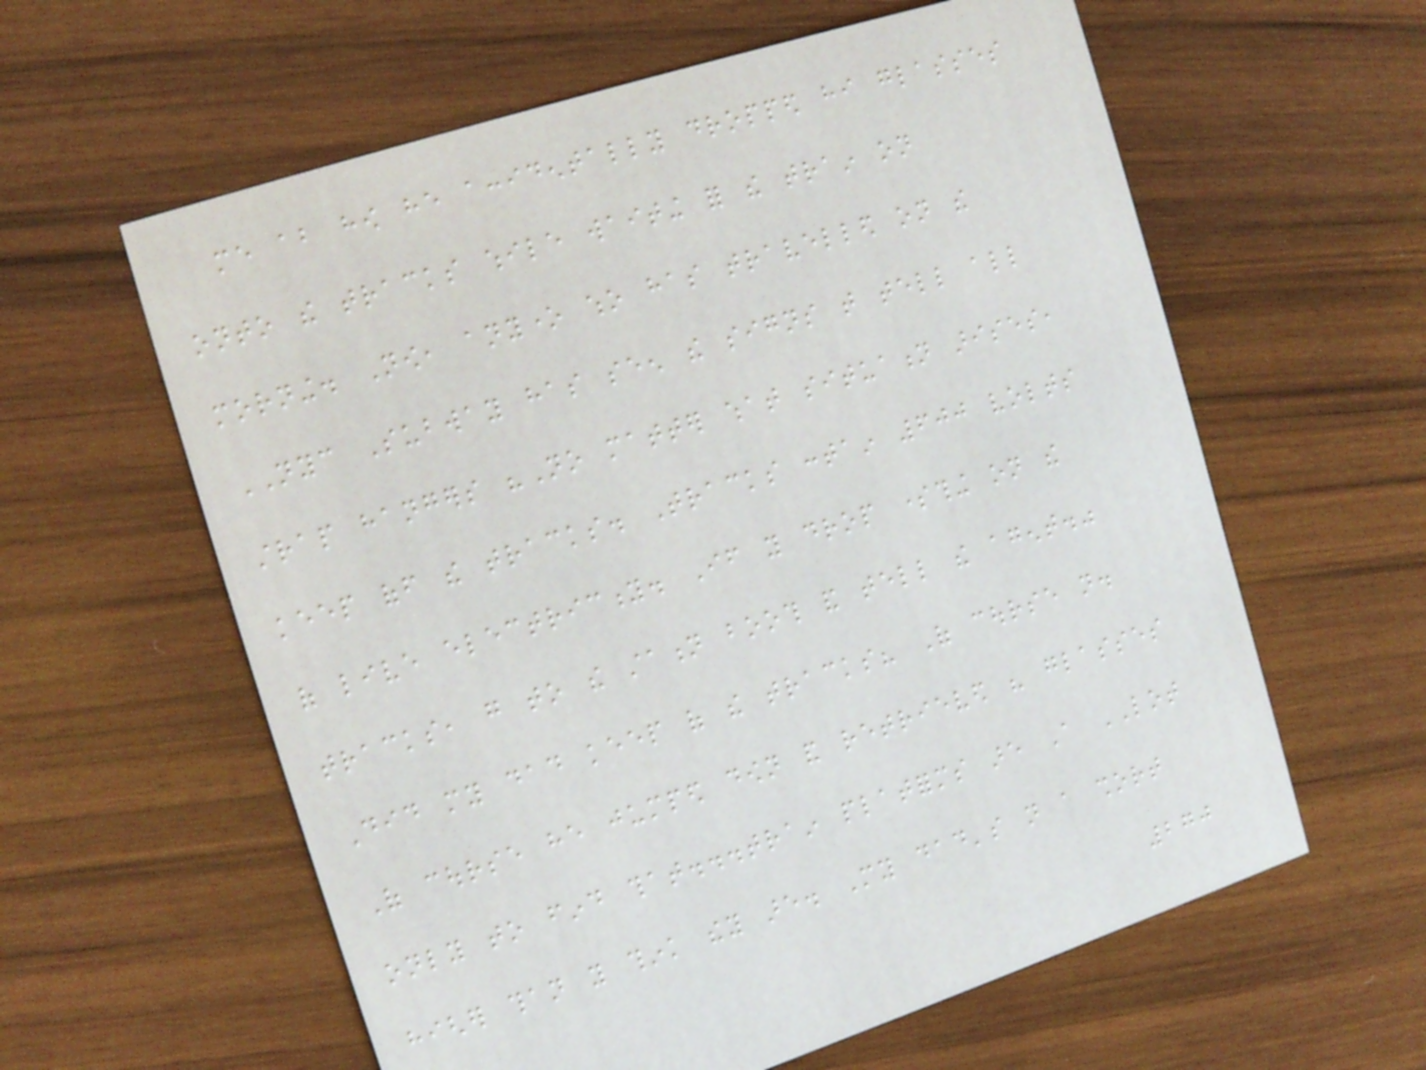me about how he accidentally dropped hi glasses
onto the tracks while waiting for the train on
morning. Now, anyone who has travelled on the
NYC Subway has seen the signs that tell all
strap hangers "No matter what situation arises,
keep off the tracks. Tracks contain 600 volts
of live electricity. If you drop something on the
tracks, go to the station booth and tell the agent."
Did my dad keep of the tracks? Of course not.
Of course he jumped down and retrieved his glasses
only to find that...train platforms are A LOT
higher than you think they are. My dad's not a short
270
